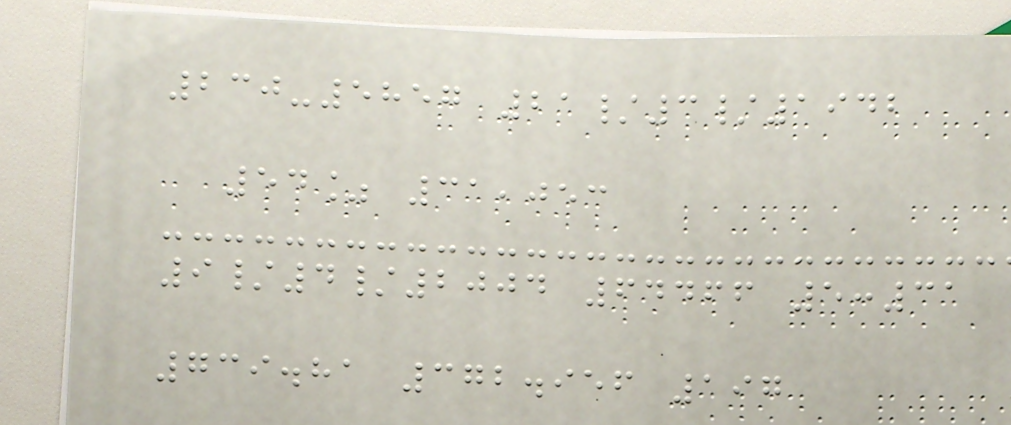230-5857 21/3/1942
54% 31,053
9/4/2004 64466 5:31
739.81 372.956 197
